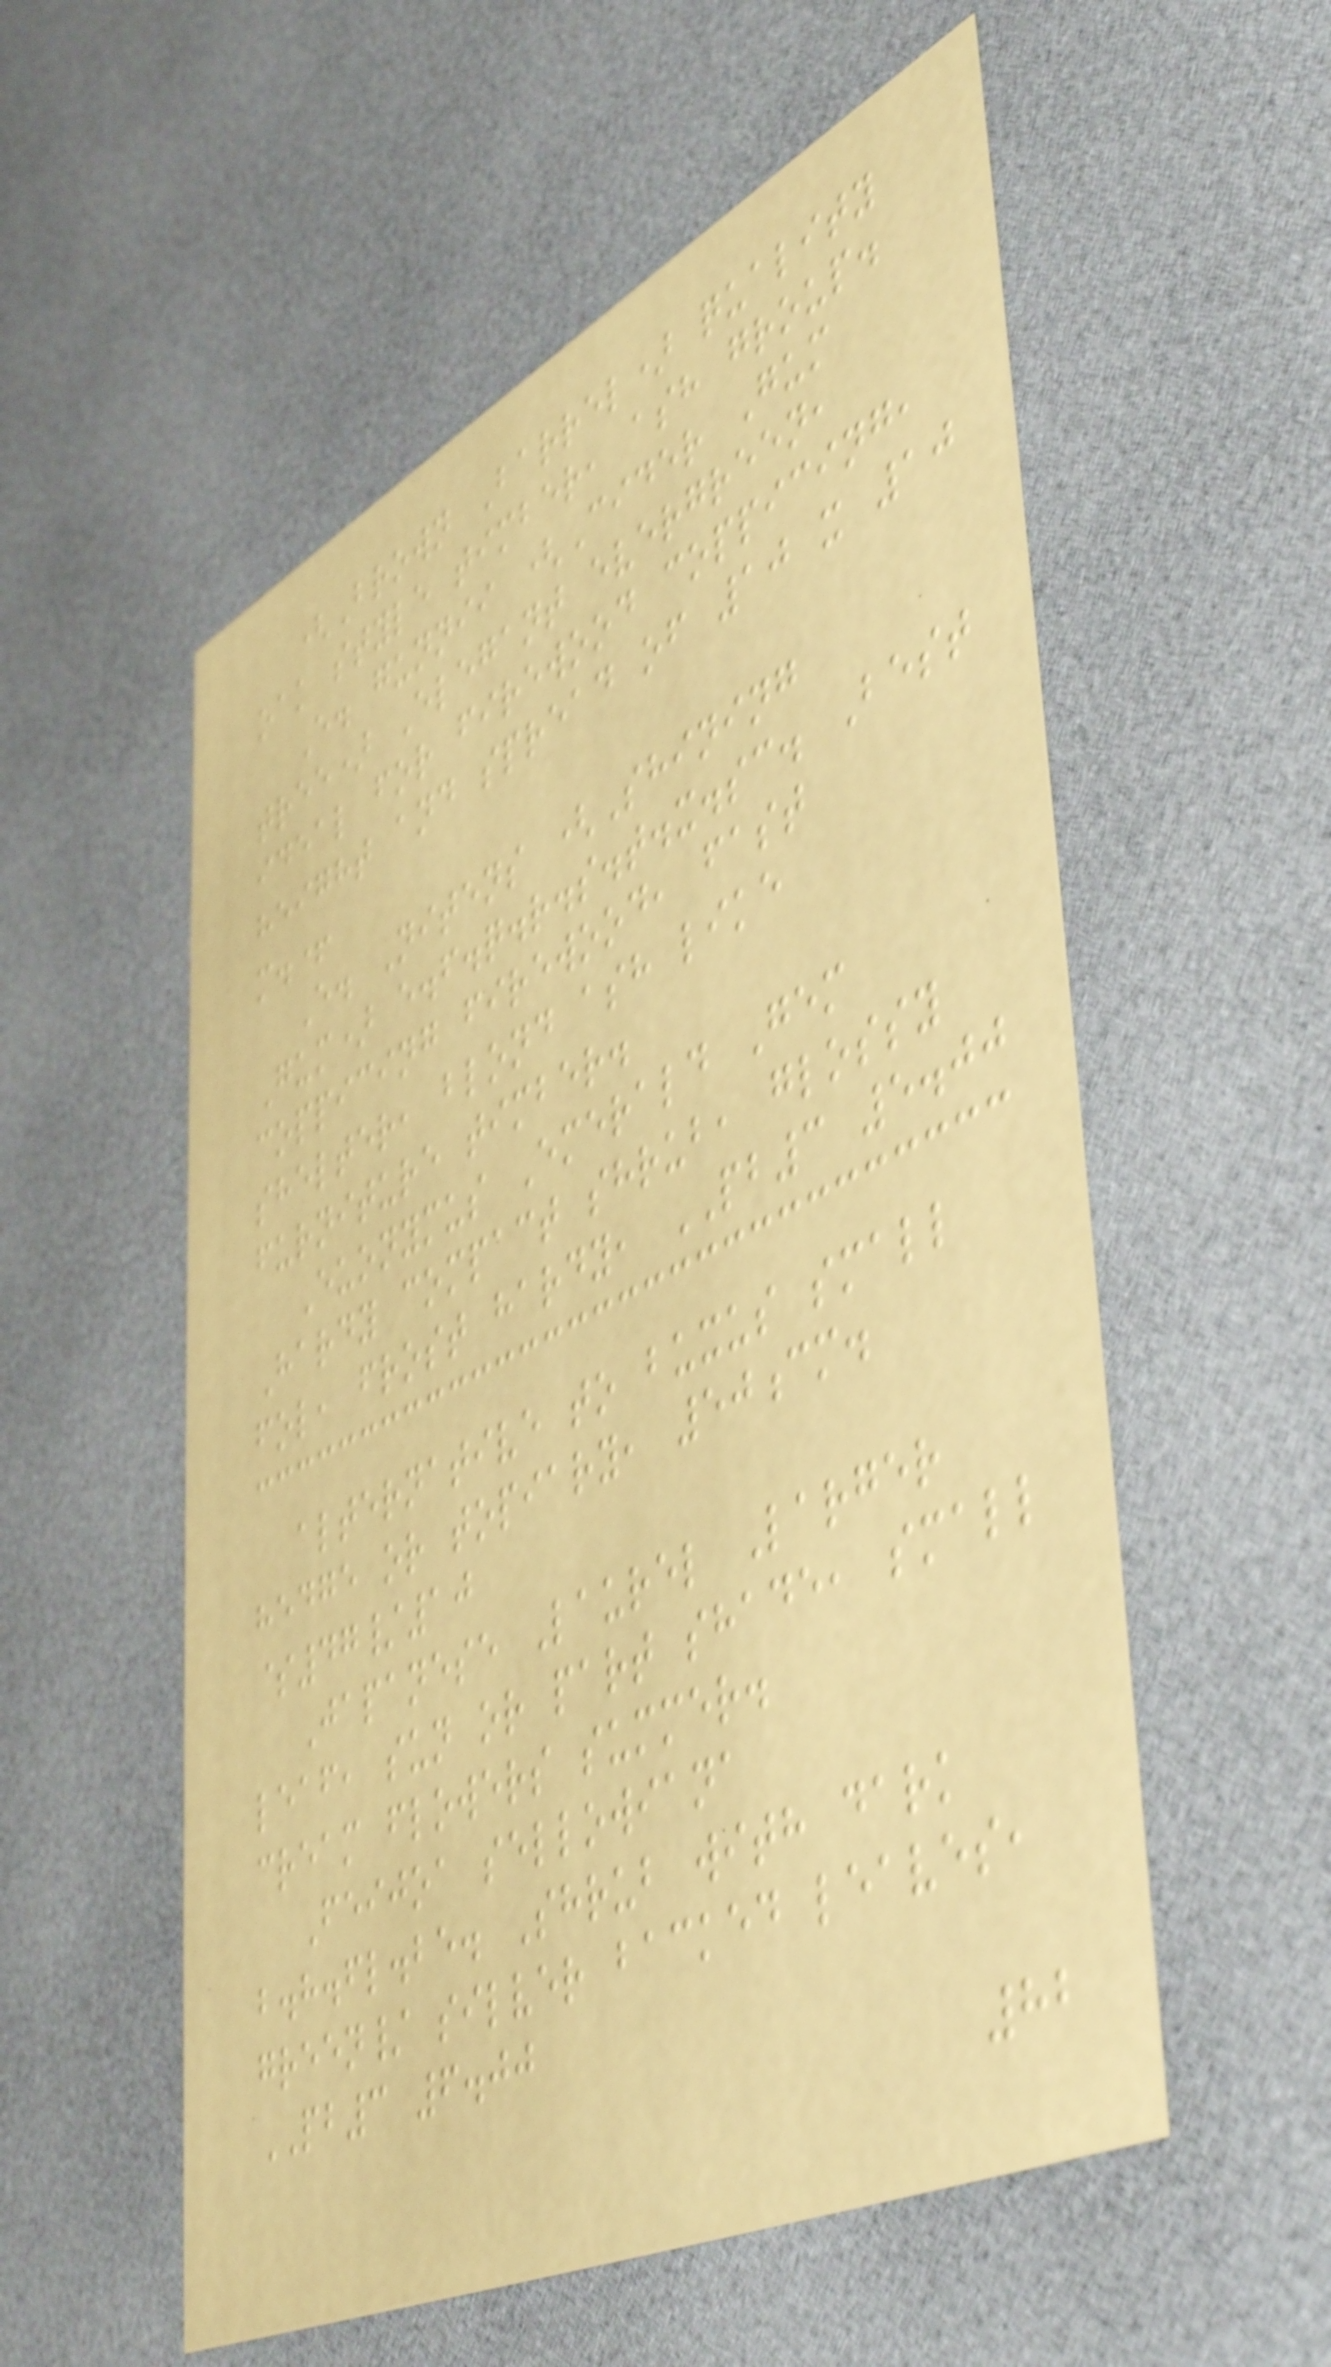(Brown Barrel) quality
oak style timber, ash group.
E. gunnii (Cider Gum
tree) Elegant evergreen,
ideal for firewood coppicing,
height and spread of 10 x 10
m.+
E. Nitens (Shining
Gum) e.f.q.r.s.t.x.sc. Best
coppicing firewood, fast
shelter, blond ash like
furniture timber.
Euonymus Emerald Gem
Hardy compact shrub, glossy
fol, frost hardy, PB3 5.00
alternative to buxus small
hedge or topiary, 50cm.
$47/10
Japanese Laurel Larger
leaf, sun or part shade, small
cream flowers summer.
Feijoa sellowiana
b.h.fl.be. Shrub with dark
green/ silver backed leaves,
PB3 6.00
82
